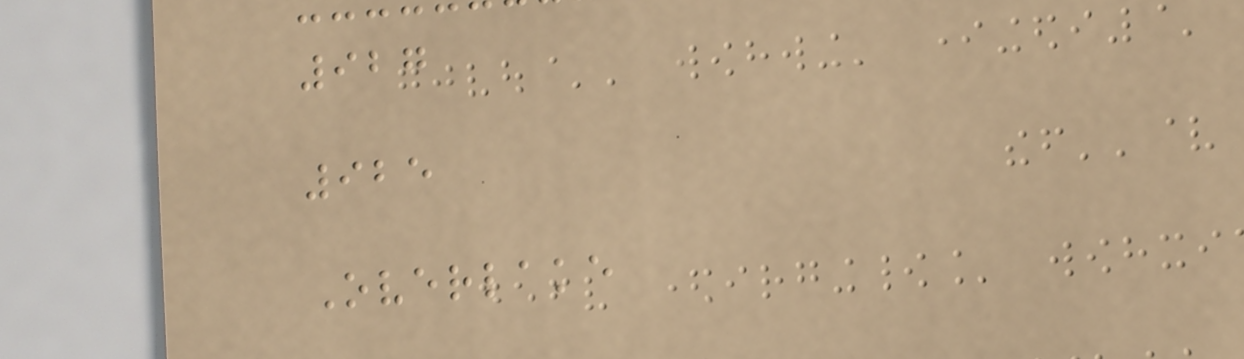927
925
Overlake
